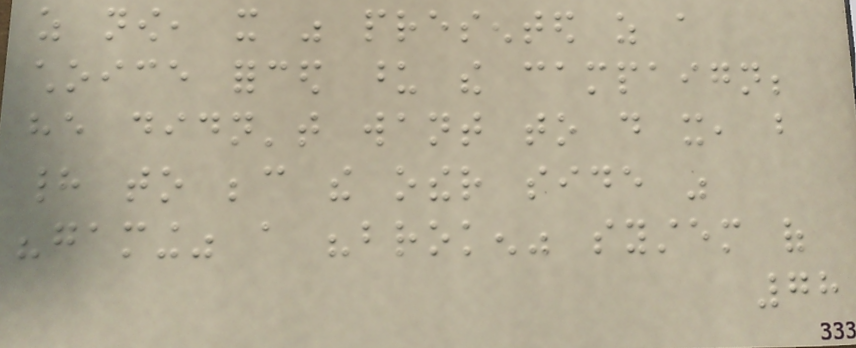as now, it was presented as a
choice forced upon the campaign;
he didn't want to do it, but
had to because the other side was
"gaming" a "broken" system of
78
